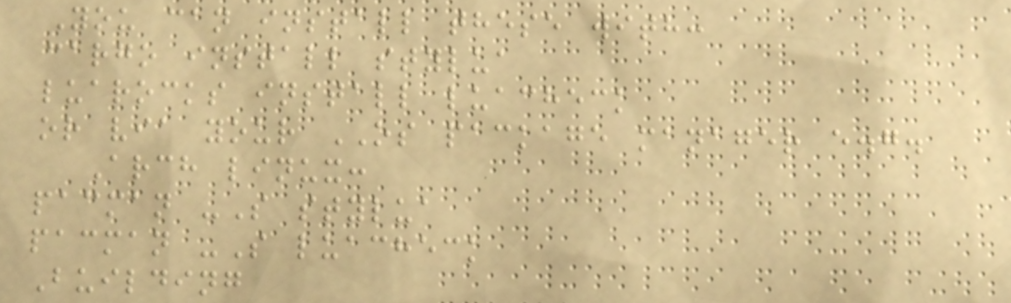You can install these with:
cargo install stylua
luarocks install luacheck
or via your OS package manager e.g.
Arch linux:
pacman -S stylua
pacman -S luacheck
Building
